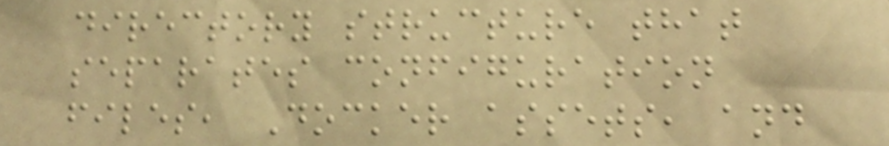directory structure that
separates configuration
files, Docker assets, and
